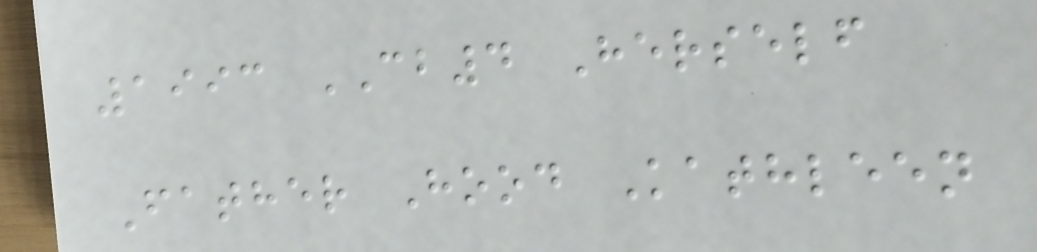1993 CB4 Herself
Father Hood Kathleen
